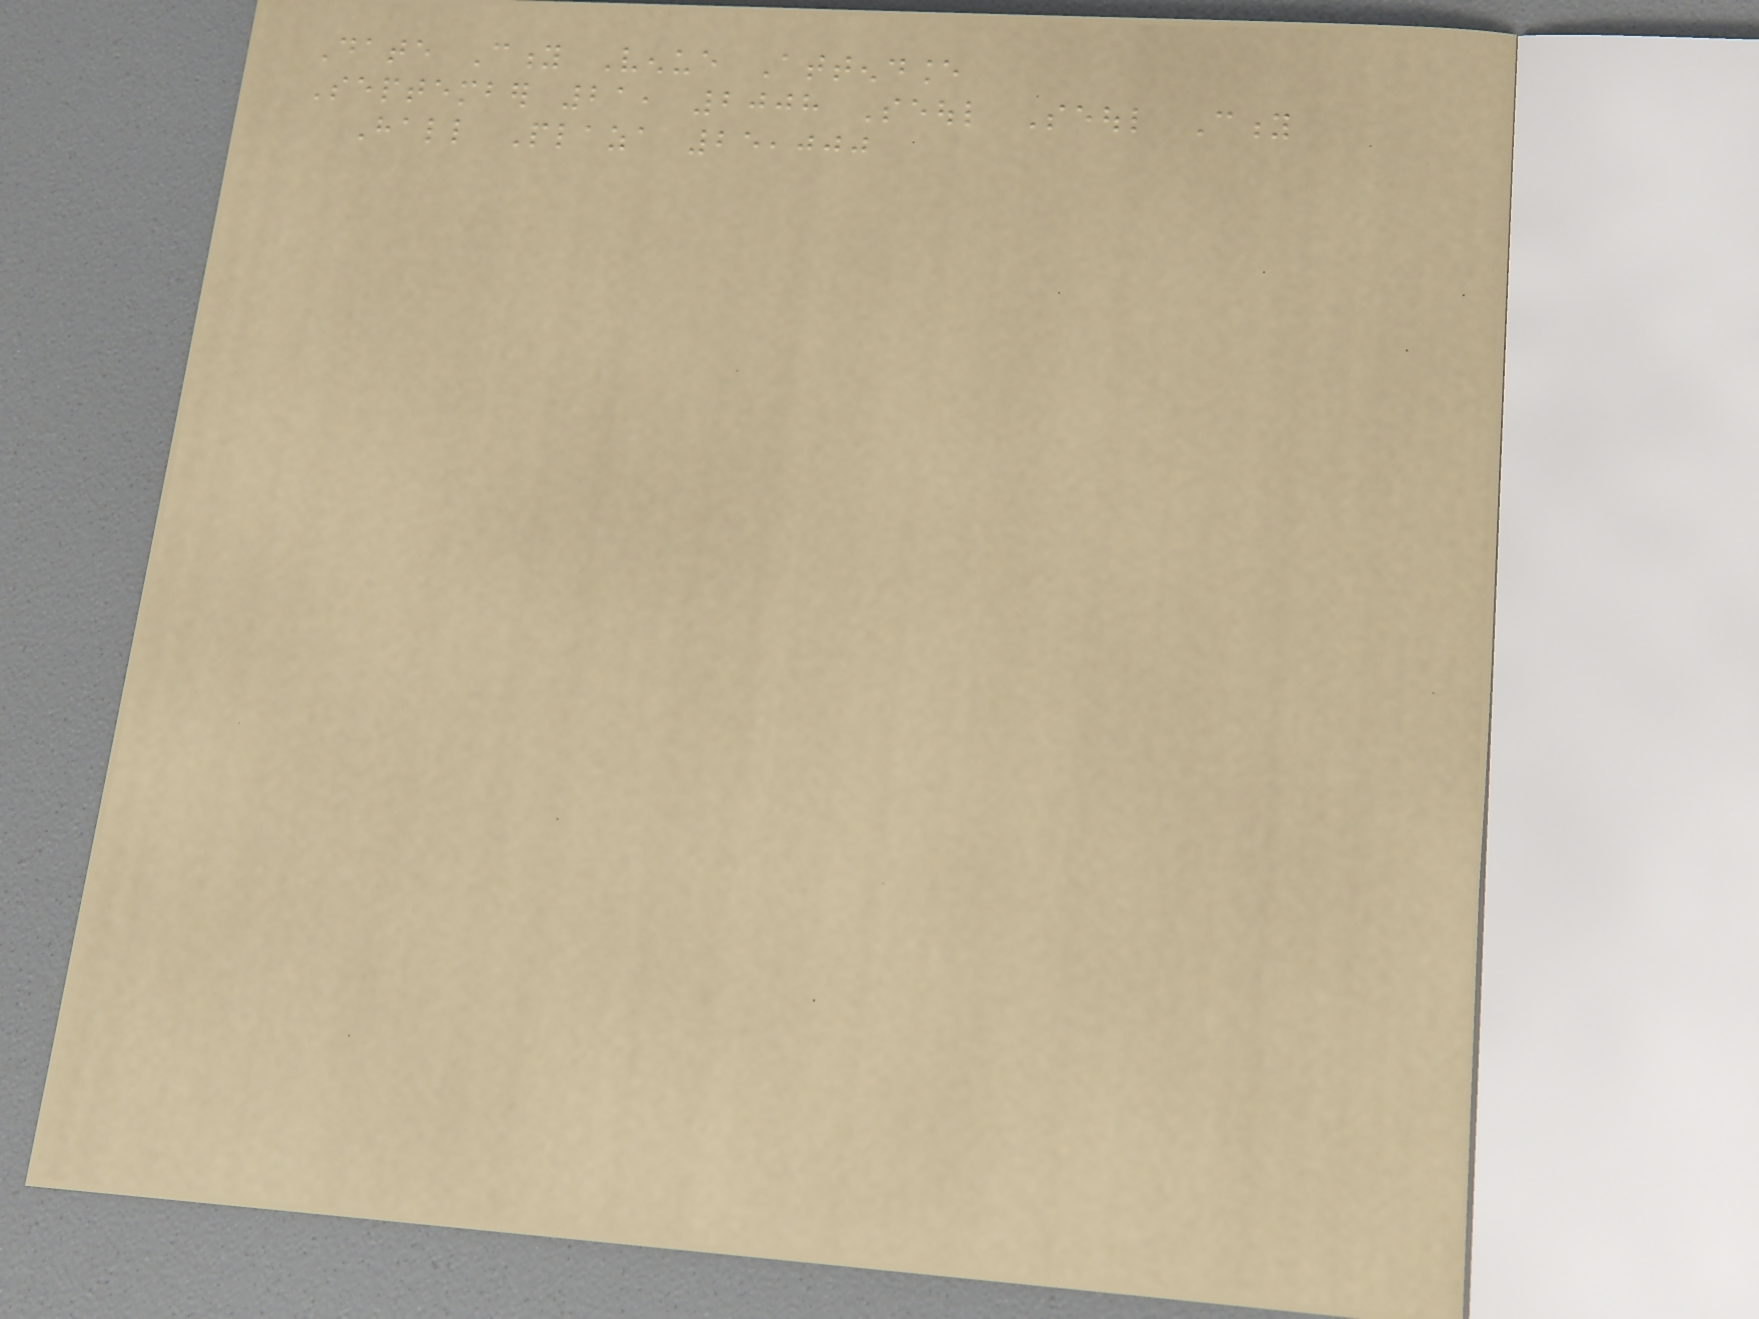Date City Venue Attendance
September 21, 2008 Seoul Seoul City
Hall Plaza 25,000
